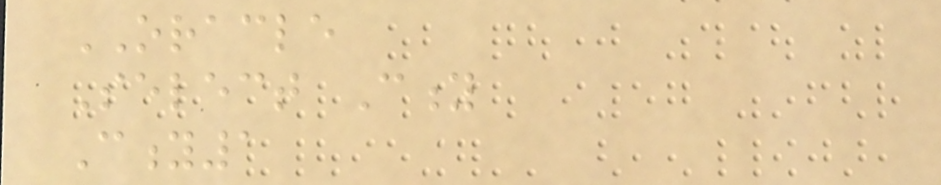ORACLE
Select City
City1
